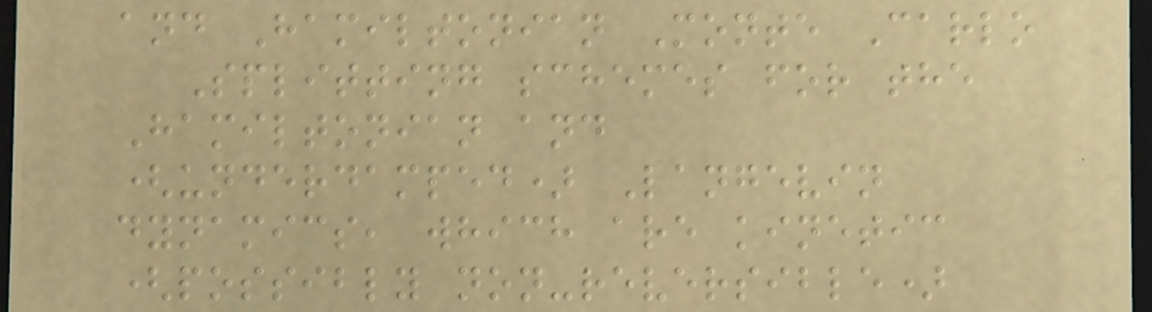and Hamiltonian Monte Carlo
Splitting schemes for the
Hamiltonian and
(underdamped) Langevin
dynamics, which are kinetic
(possibly non-reversible)
